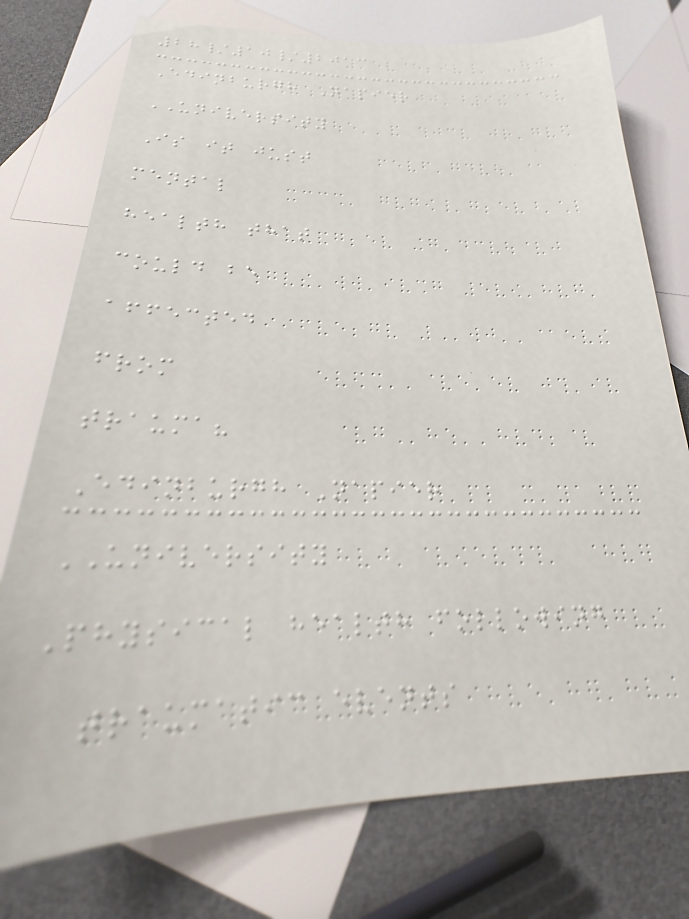28/10/2013
Edinburgh Napier
UNIVERSITY
Is it just
mental
health that
could be
affected
from
trauma?
Edinburgh Napier
UNIVERSITY
Physical health following
traumatic events
